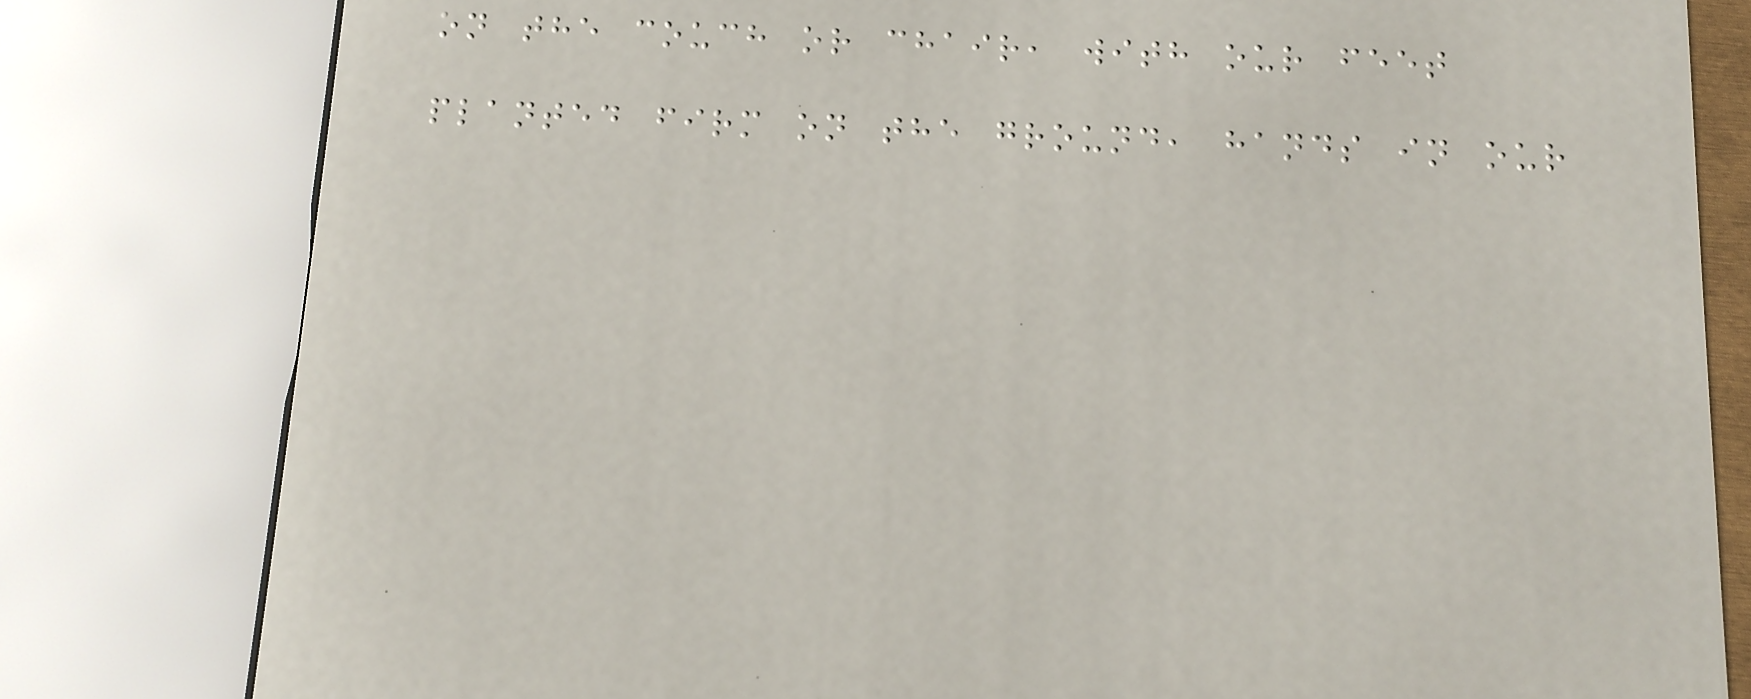on the couch or chair, with our feet
planted firm on the ground, hands in our
